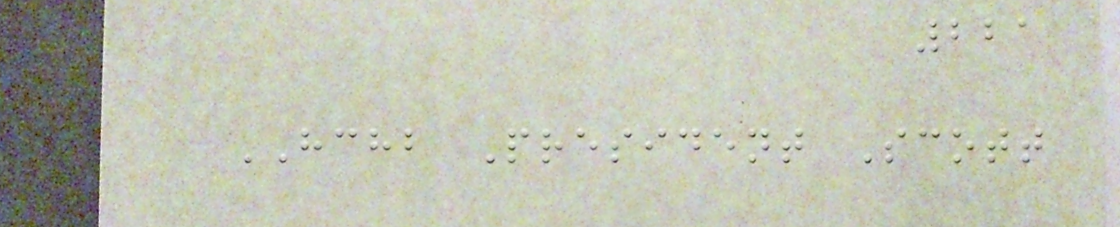221
HCHB President Scott
